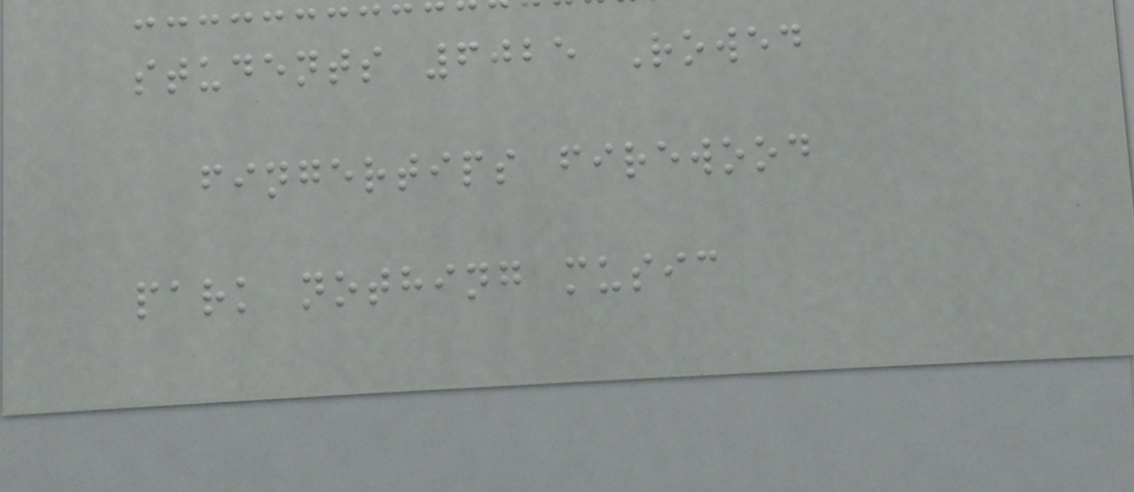students 6025 Rowed
fingertips firewood
park nothing music
